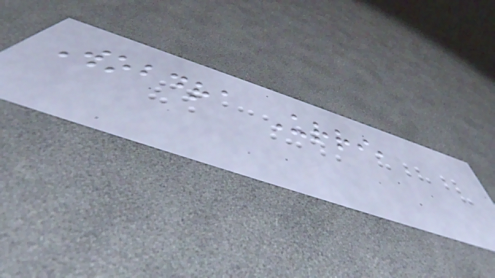Wobdra Urri,
